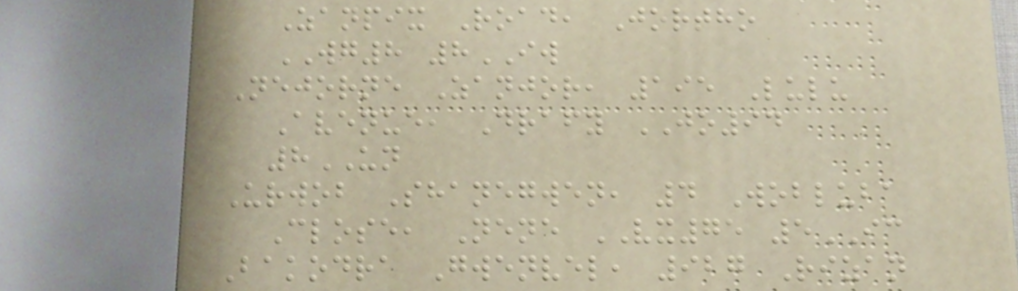Zanpix Road, Jortho
WG8 8IW
Nejorne Zanjor, 195 Lulu
Avenue, Drafy JO94
8UN
Urwob Shanegwen, 4 Wobluba
Close, Nene VX75 5IC
Bakodra Gwenvel, 927 Rizan
